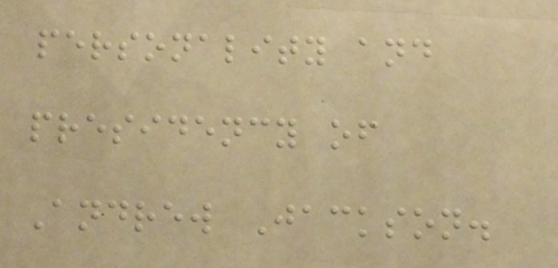personality and
presidency of
Andrew Jackson.
